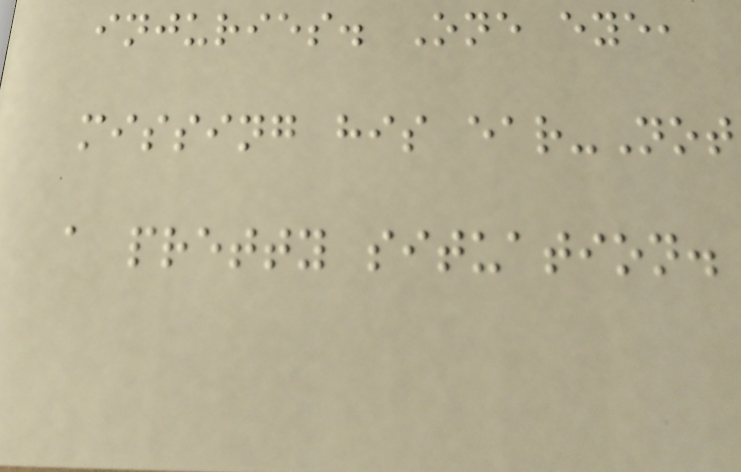injuries. One eye,
missing his ear-Not
a pretty situation.
